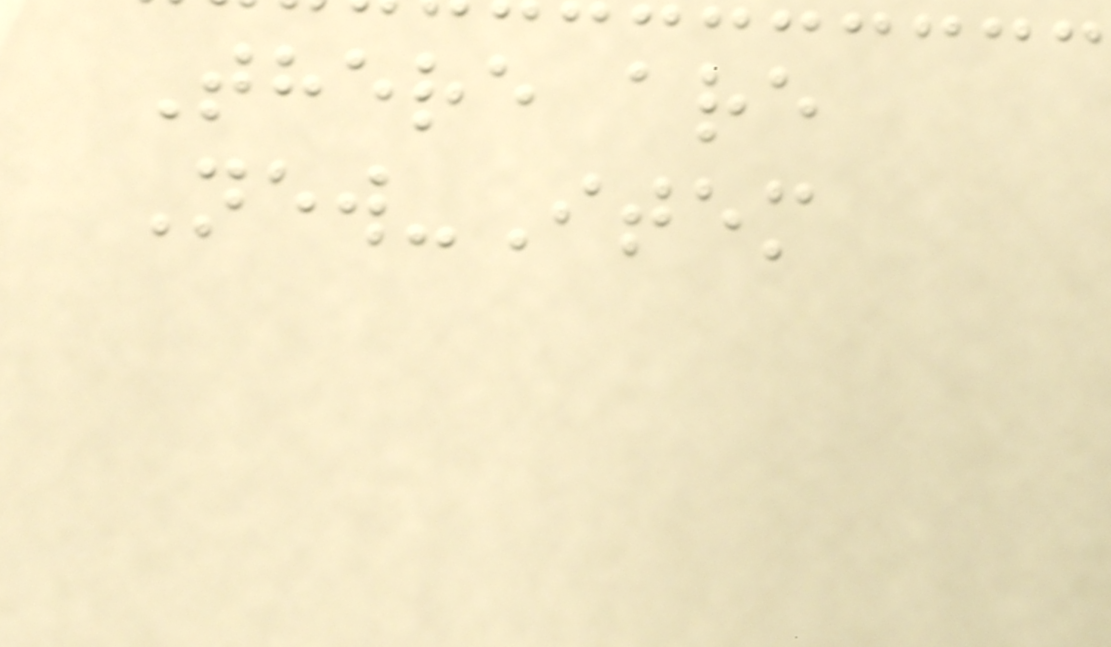There are
New-Item
